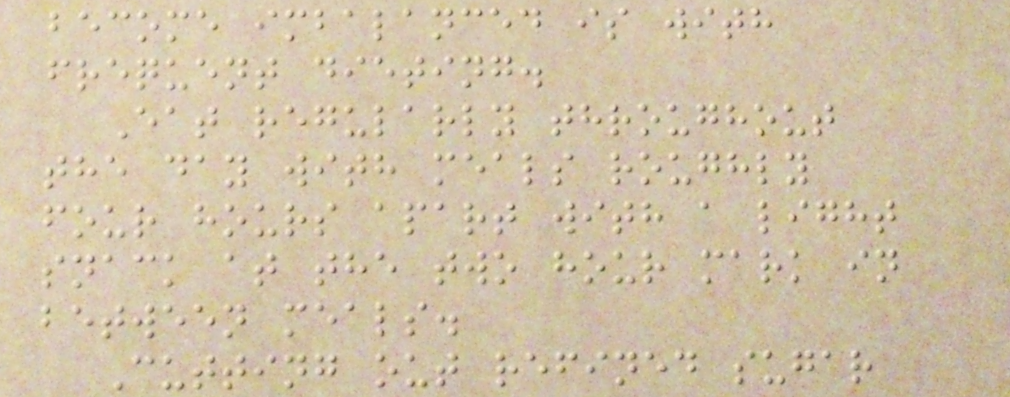become imbalanced is with
frequent dieting.
Eat regularly throughout
the day with meals roughly
four hours apart with a light
snack at the two hour mark in
between meals.
Cutting out refined sugar
